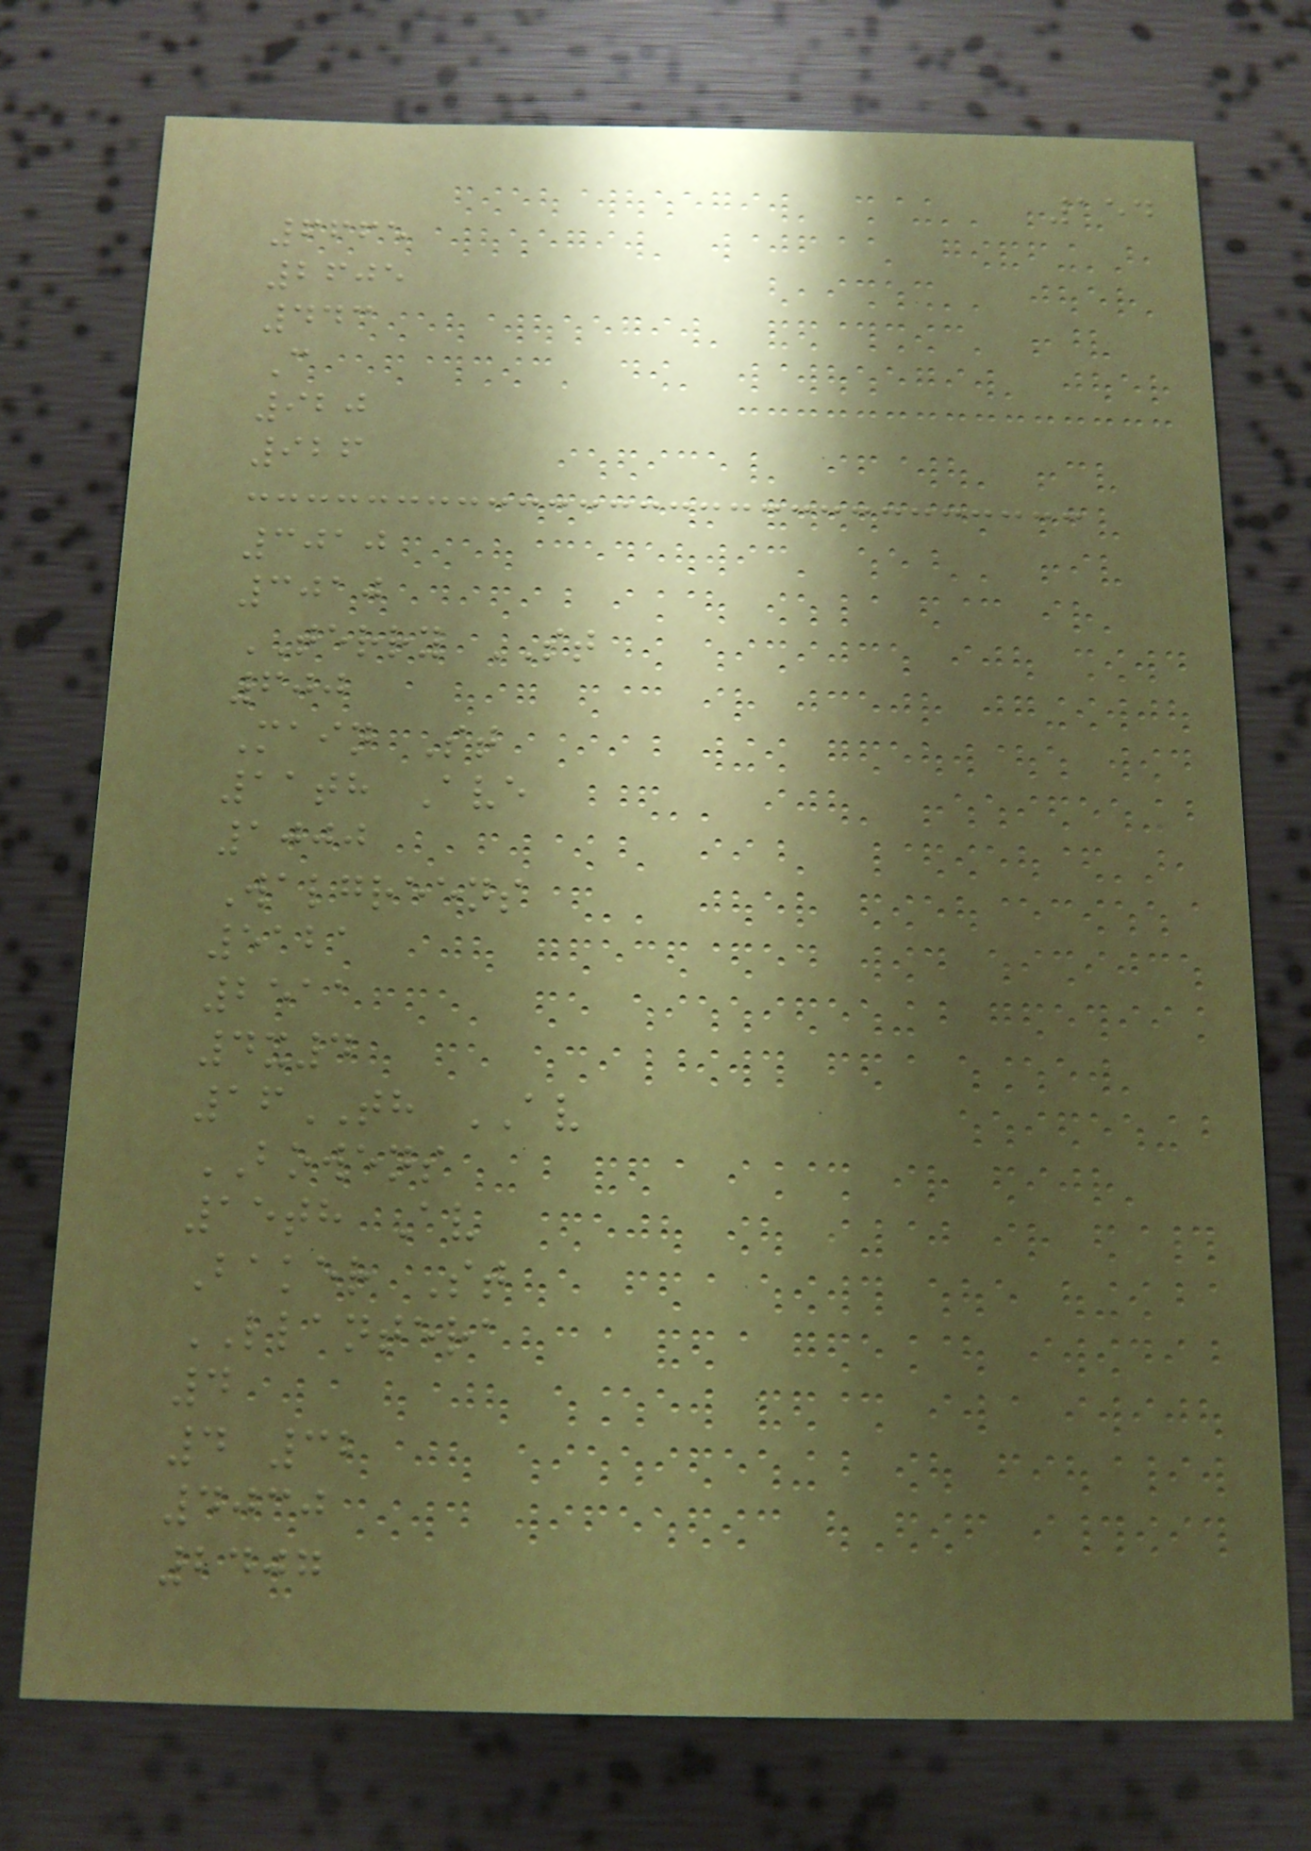154
6665
2605
443
C
920
926
3010
3010
TERRY ST
600
Main St
11th Ave
1000
Walgreens
5121
2511
4x4
16TH AV
BOWENS
15th Av
Baker St
LLANTERA
4
4 32
4030
2407
